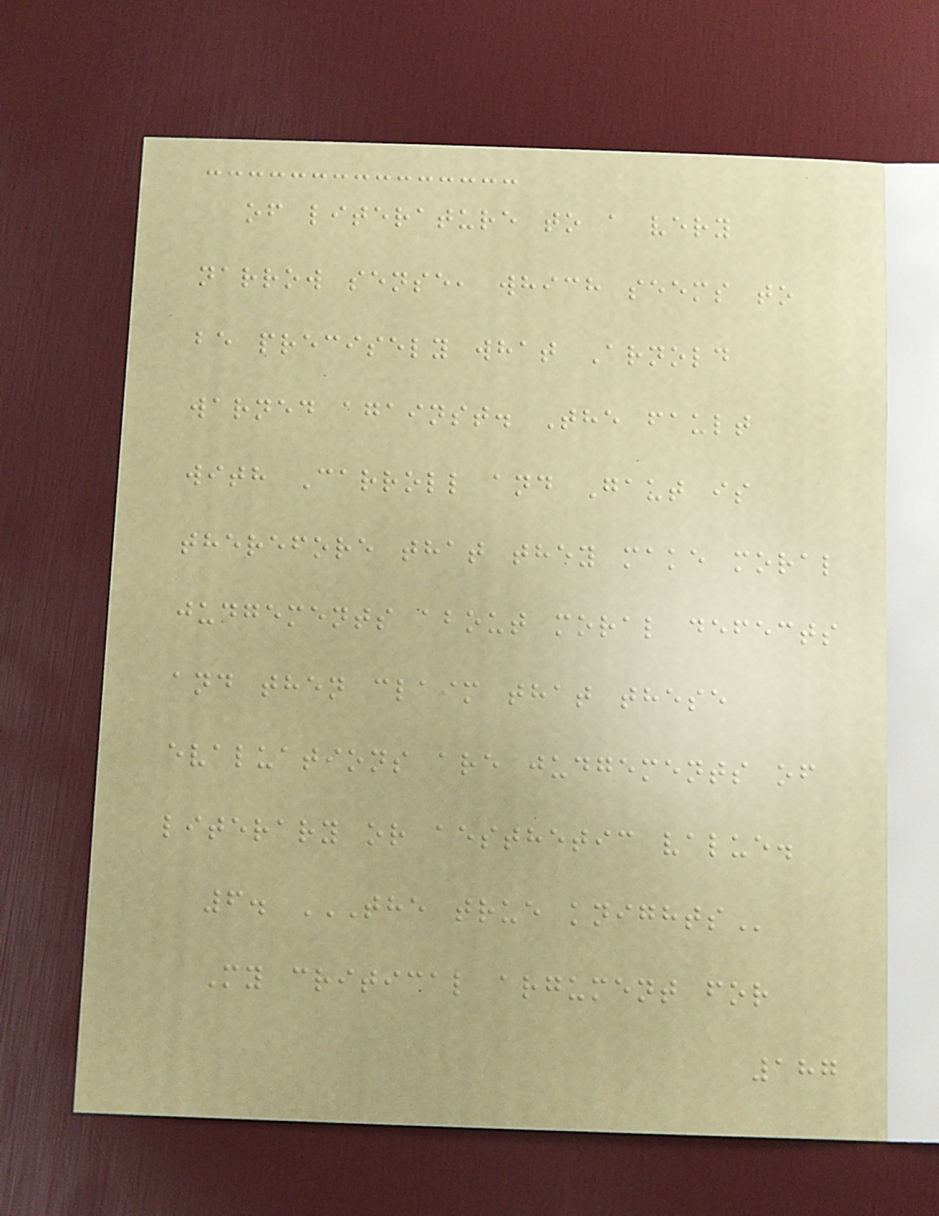of literature to a very
narrow sense, which seems to
be precisely what Arnold
warned against. The fault
with Carroll and Gaut is
therefore that they make moral
judgements about moral defects
and then claim that these
evaluations are judgements of
literary or aesthetic value.
6. THE TRUE KNIGHTS
My critical argument for
187
